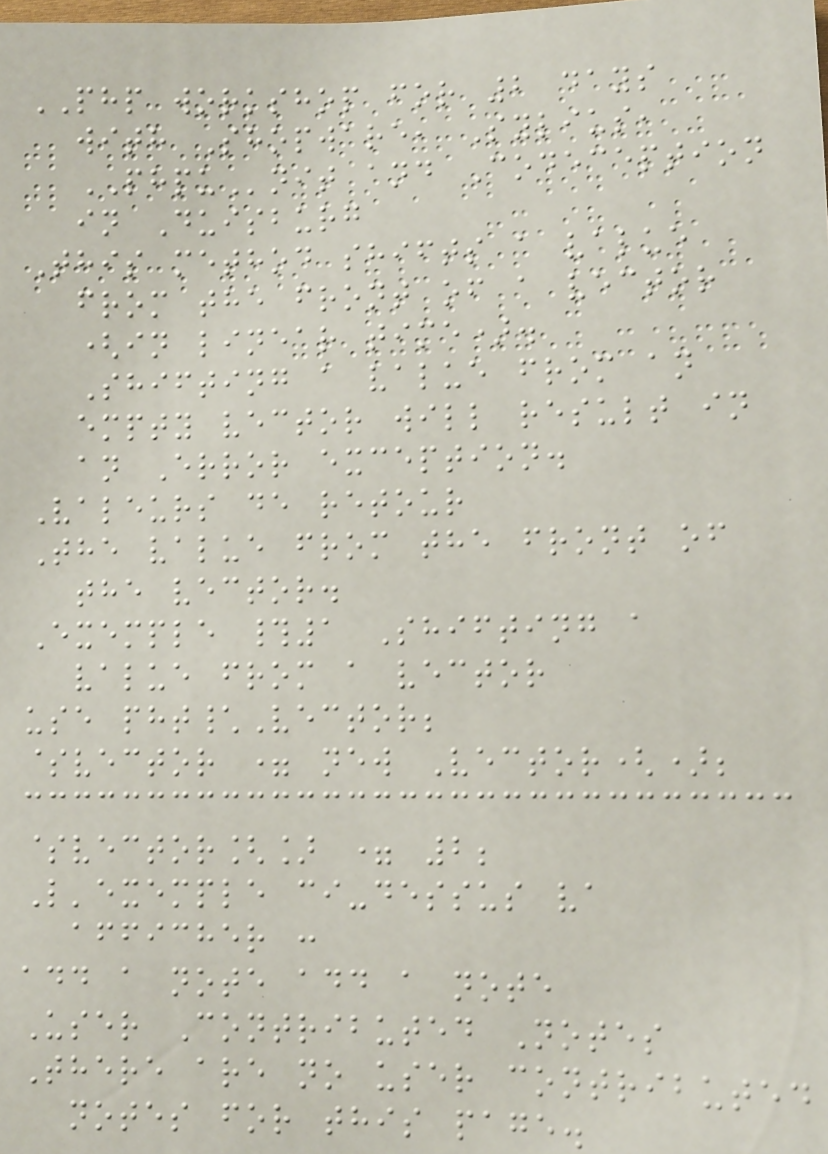PHP workshop for 2 days
with Shopware, Sylius,
PHPUnit and Codeception
in Duisburg
This method shifts a value
from the front of a vector
(in linear time).
Shifting a value from an
empty vector will result in
an Error exception.
Valeurs de retour
The value from the front of
the vector.
Exemple #1 Shifting a
value from a vector
use pht\Vector;
$vector = new Vector();
$vector[] = 2;
L'exemple ci-dessus va
afficher :
add a note add a note
User Contributed Notes
There are no user contributed
notes for this page.
